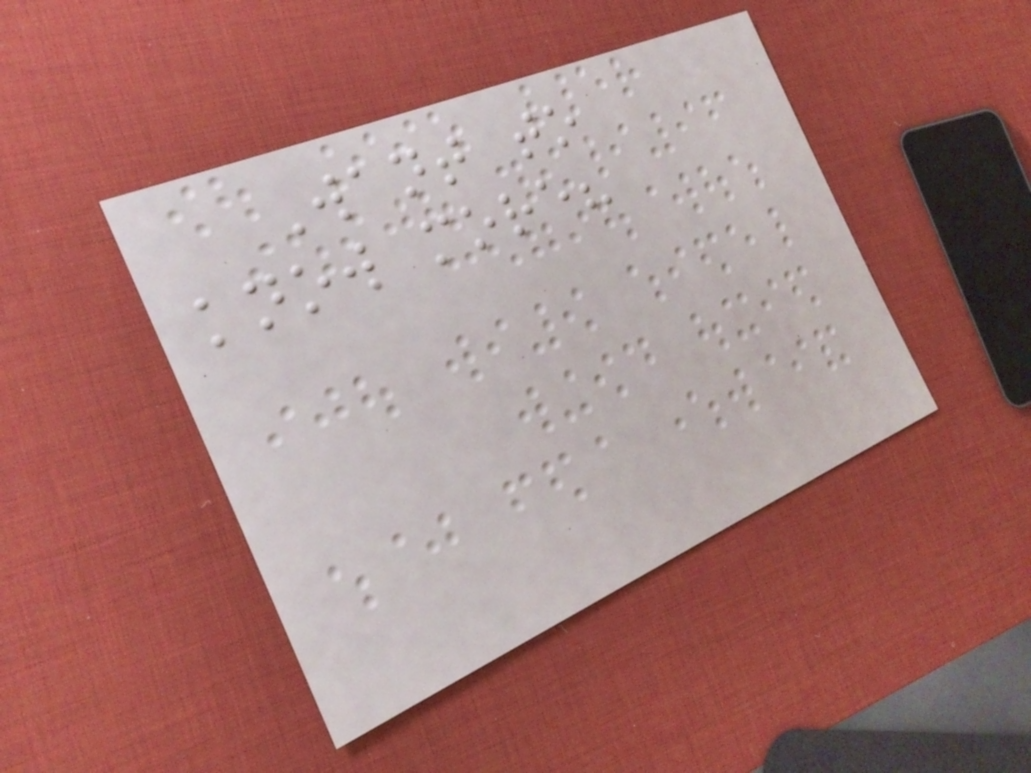Want to
know more?
